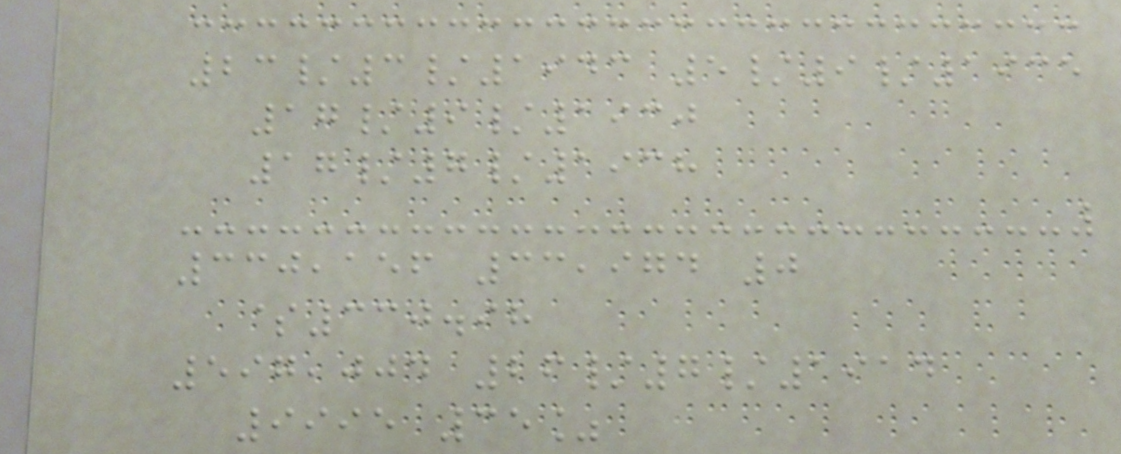23/3/1943 5/9/1935
17/9/1930
17/7/1938
330,156 33,974 0
$330.98
597,004 26/7/1914
9995 35%
